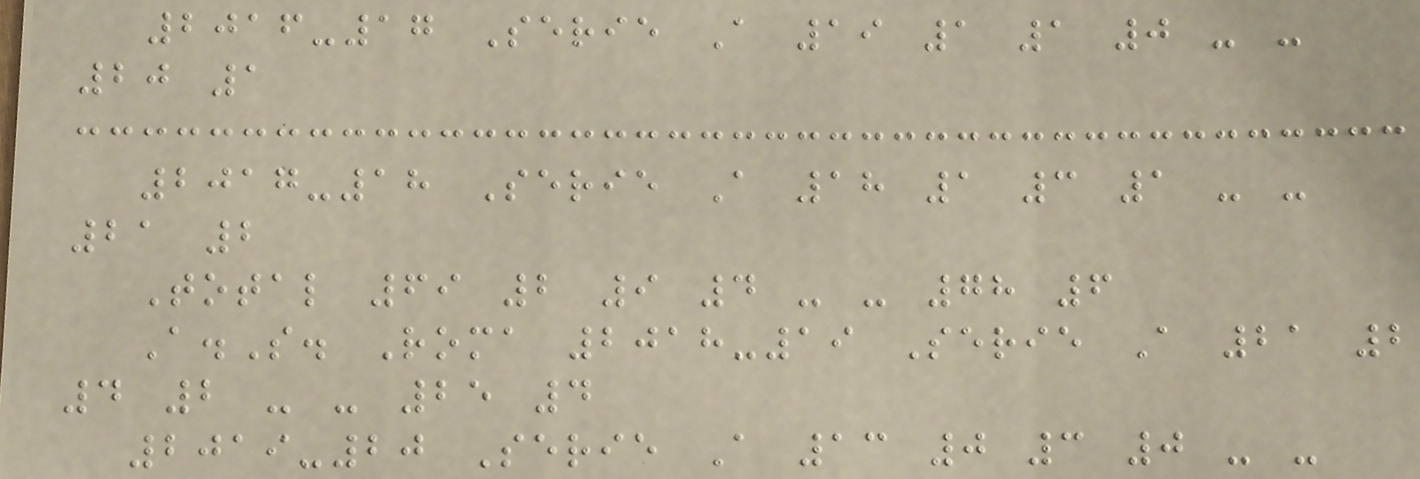2016-17 Serie A 19 1 1 0 - -
20 1
2017-18 Serie A 18 1 3 1 - -
21 2
Total 69 2 9 4 - - 78 6
A.S. Roma 2018-19 Serie A 21 2
4 2 - - 25 4
2019-20 Serie A 13 0 3 0 - -
